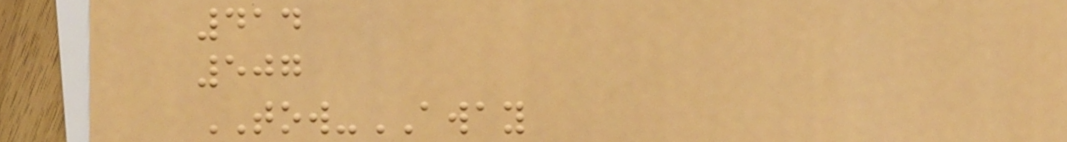414
507
TOW-AWAY
